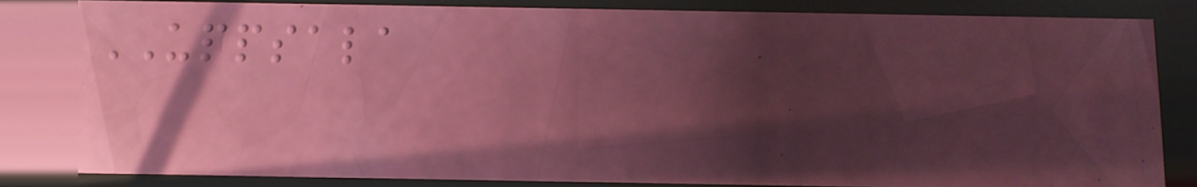UPPSALA
